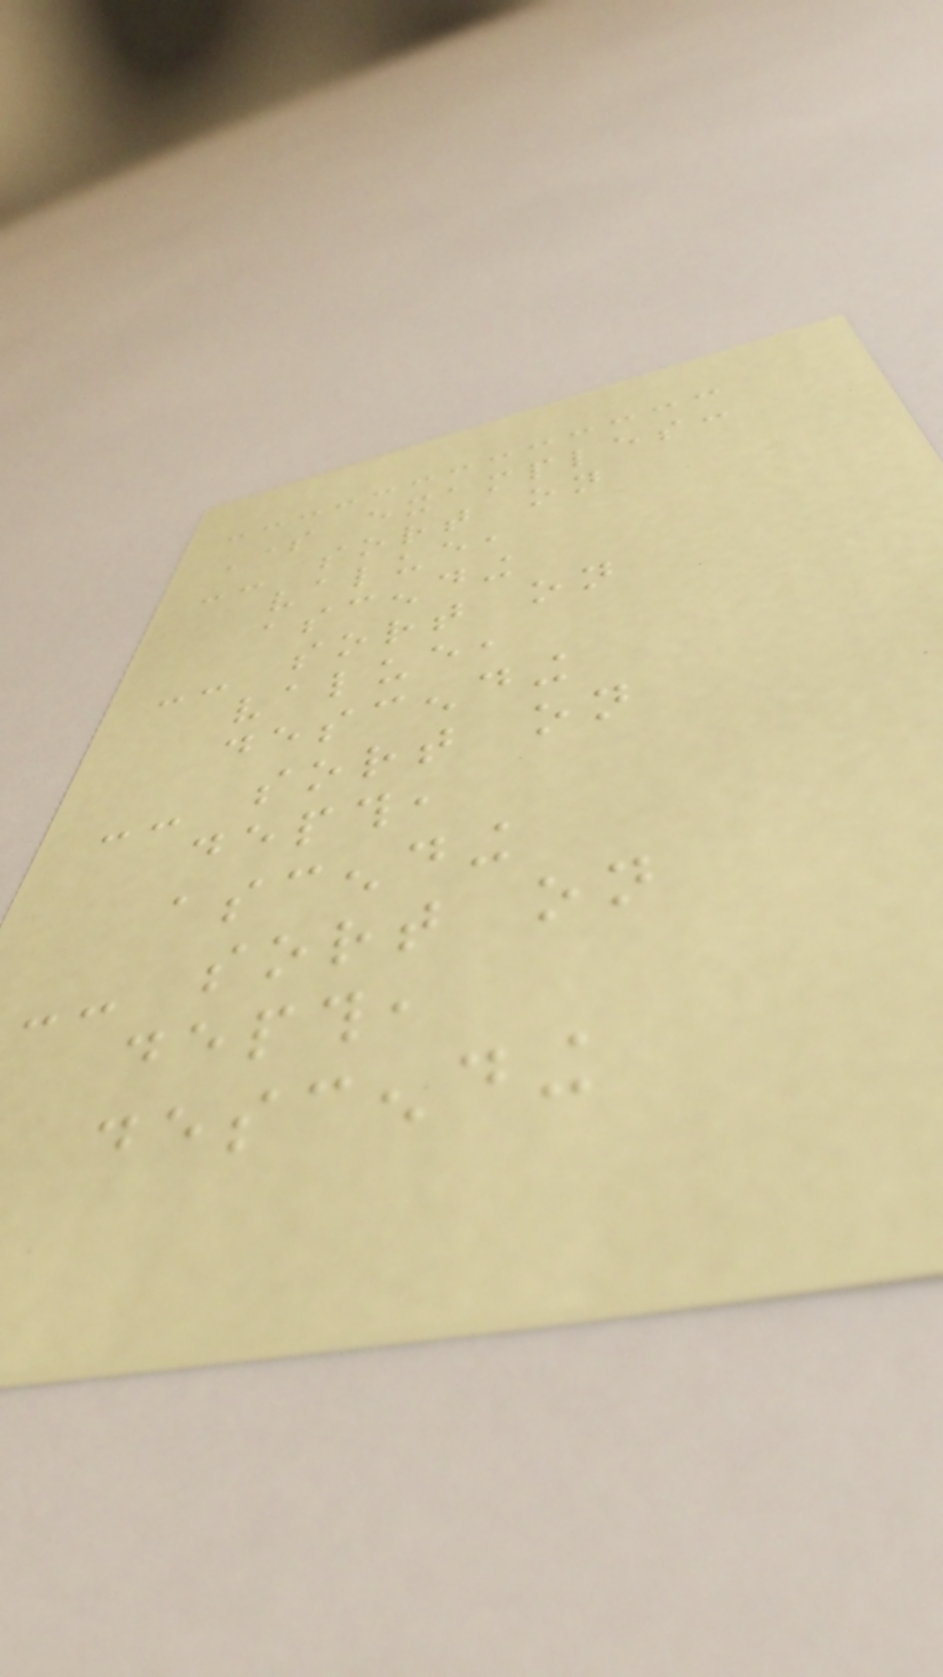Some examples:
-- sort on
value,
ascending
-- sort on
value,
descending
-- sort on
depth,
ascending
-- sort on
depth,
descending
